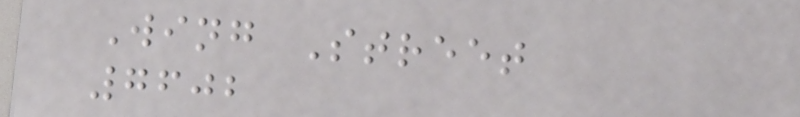Wing Street
7602
